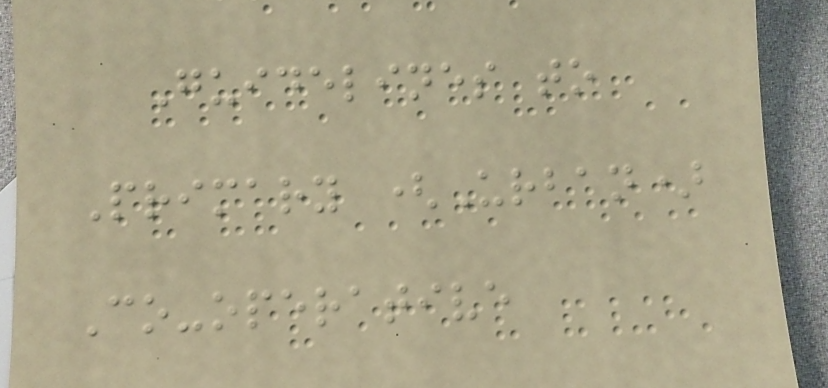Guidelines to
Primary (Urban)
Co-operative
